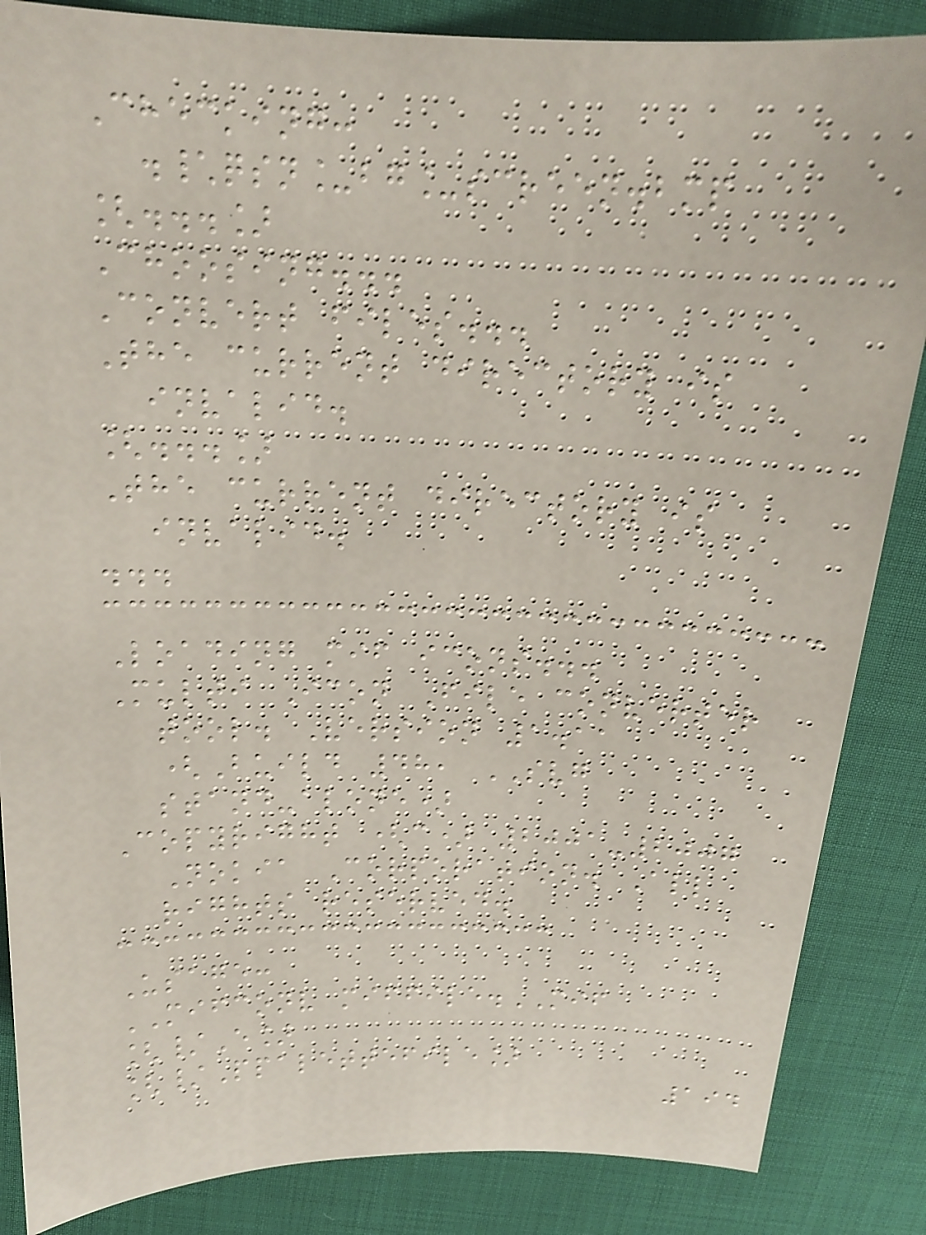Checking:
.\qsn_bg_screen.bmp
[...]
Choosing...
Convert files...
The current directory is
invalid.
[...]
The current directory is
invalid.
...
Loading mif icons...
Multi Icon File converter
tool. Version 1.11
(Build 48, SVG
stand-alone)
Copyright (c) 2001-2007
Nokia Corporation. All
rights reserved.
Usage:
MIFCONV miffile.MIF
[/E]
[/Ppalettefile]
194
